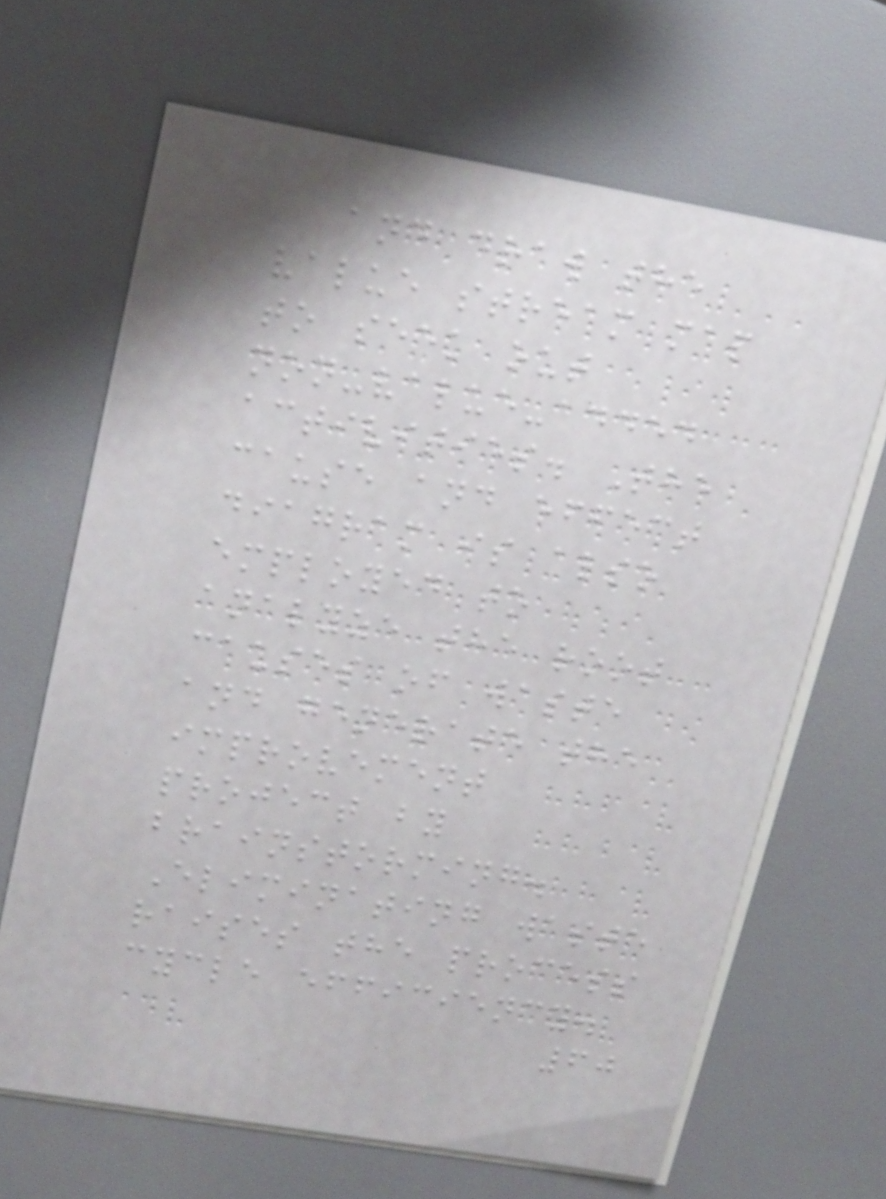and draw the
value stream map
to seek out
non-value-added
activities. The
cause and effect
diagram is also
employed to
analyze the root
causes of waste
and generate the
improvement
project by
brainstorming.
Eliminating waste
raises the process
cycle efficiency.
60
